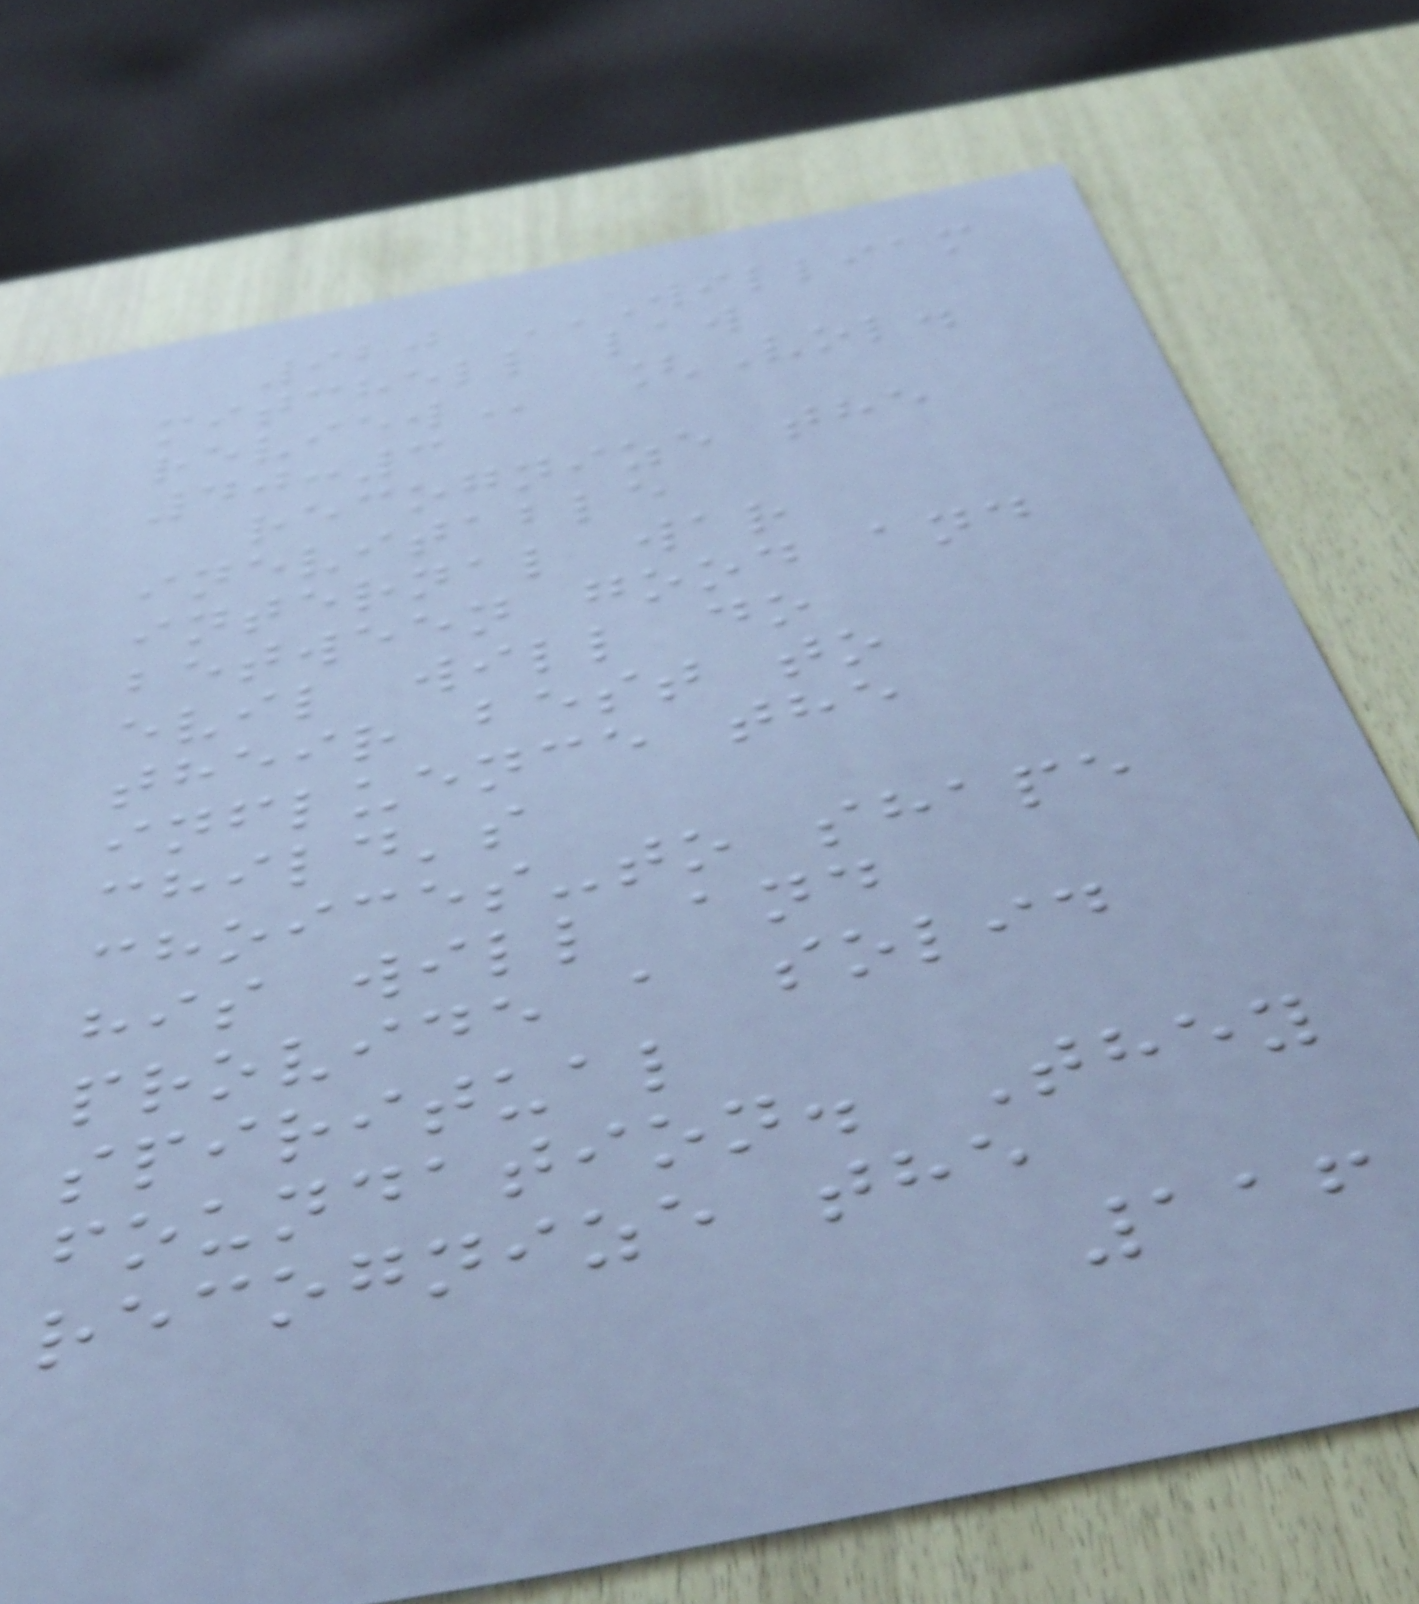920 WILLIAM
MITCHELL LAW
REVIEW [Vol.
40:3
recognize the
inevitable
internal war
between good and
evil will do
their best to
influence the
child's
choices-to shape
his will and
provide a solid
spiritual
foundation. They
recognize the
116
